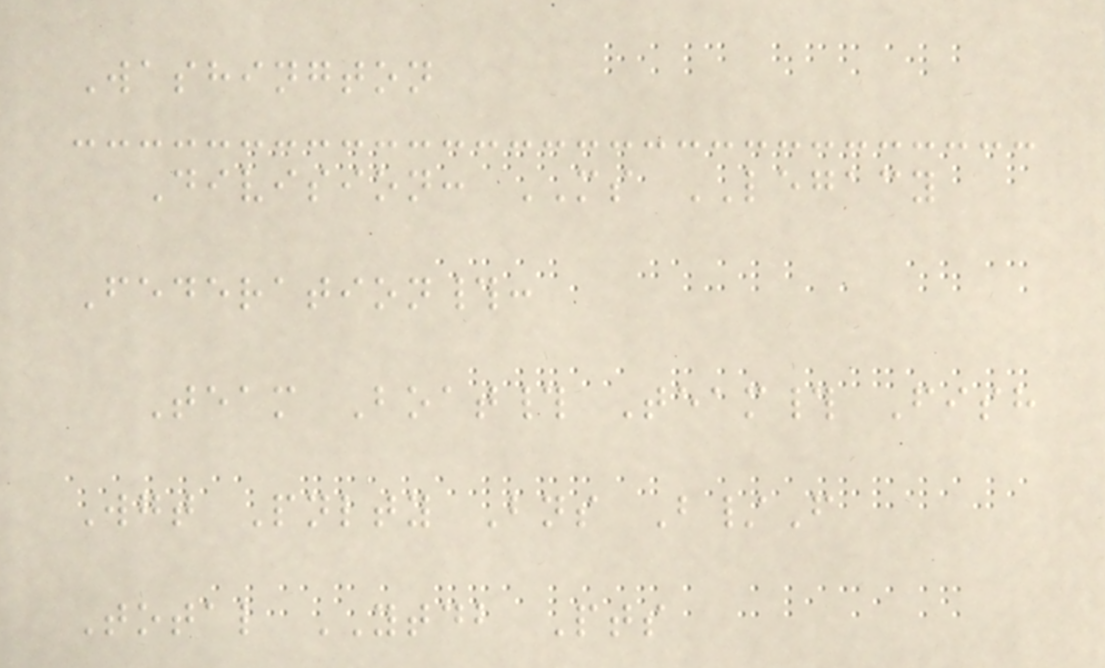Washington
Division: MS LEGACY
Federation#:
Team Boat# Team# Fish
Wgt Pnlty Bns B/F
Total YTDB Pts
